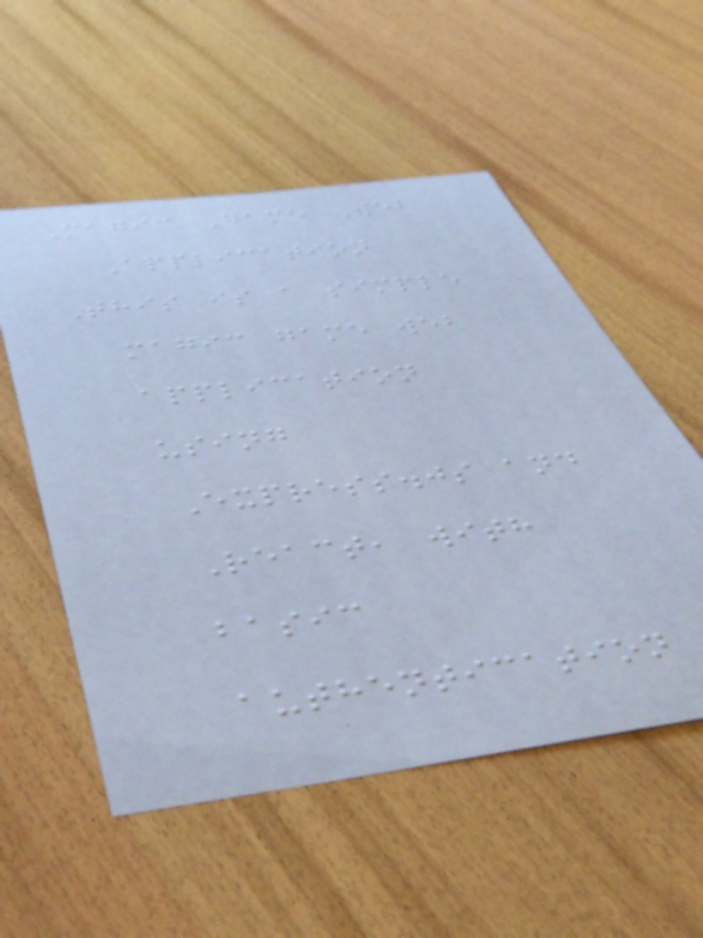Magic Game Web
Application
This is a simple
magic game web
application
using
Express.js and
React, with
basic
authentication
